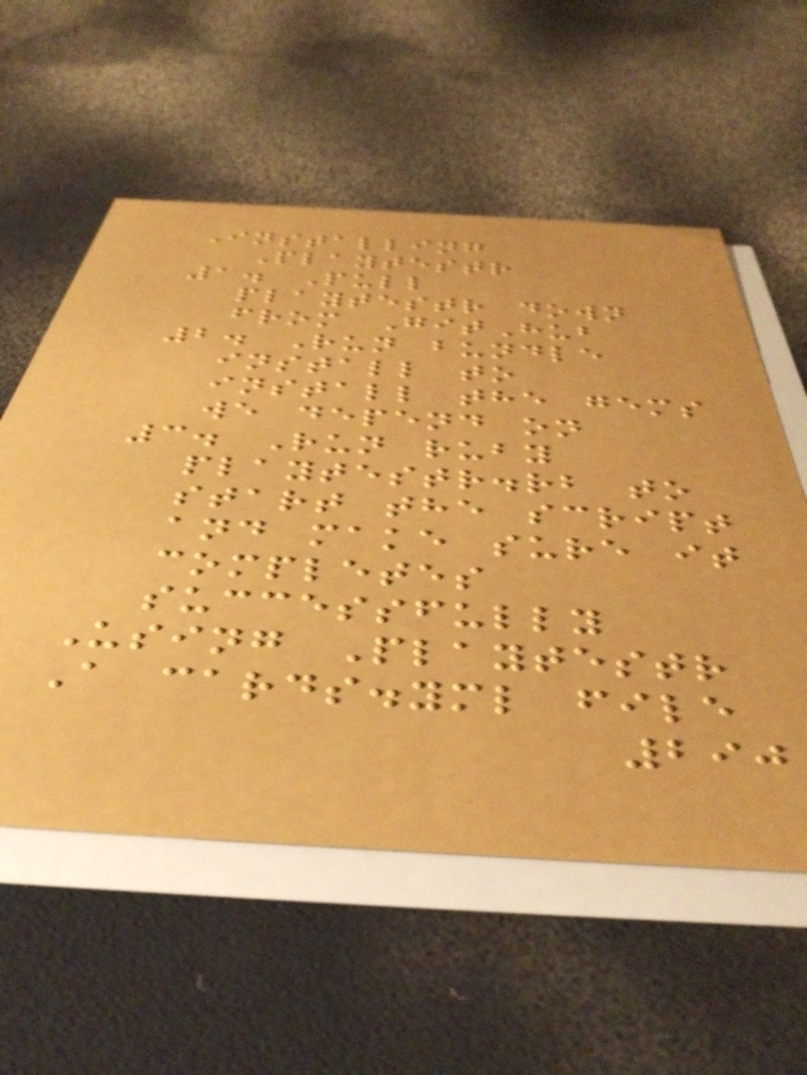Installing
Playtestr
1. Pull
playtestr down
from GitHub
2. Run bundle
install to
install the gems
we depend on
3. Run ruby
playtestr.rb to
start the script
and make sure it
completes
successfully
Using Playtestr
A cards.yml file
290
